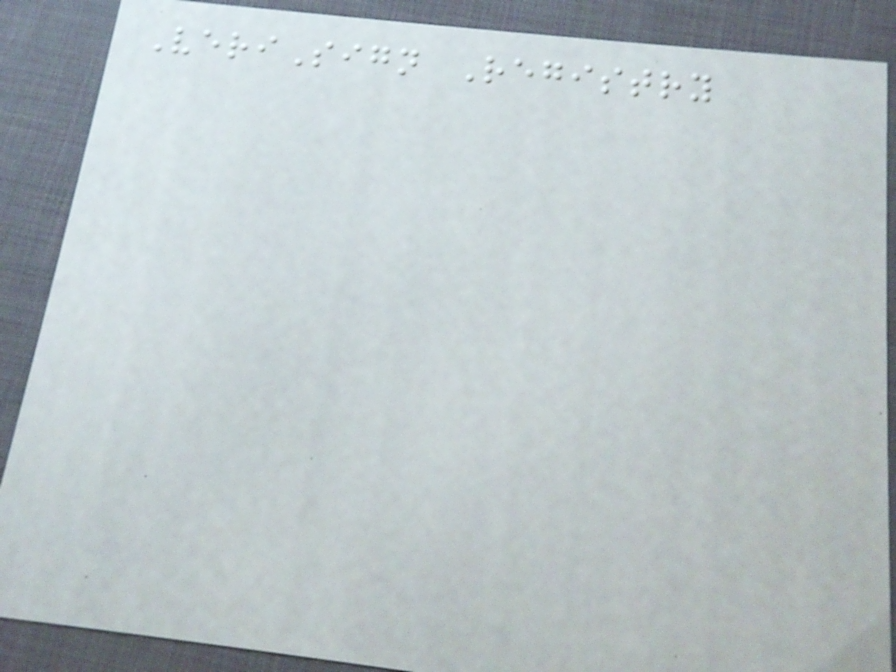VeriSign Registry
